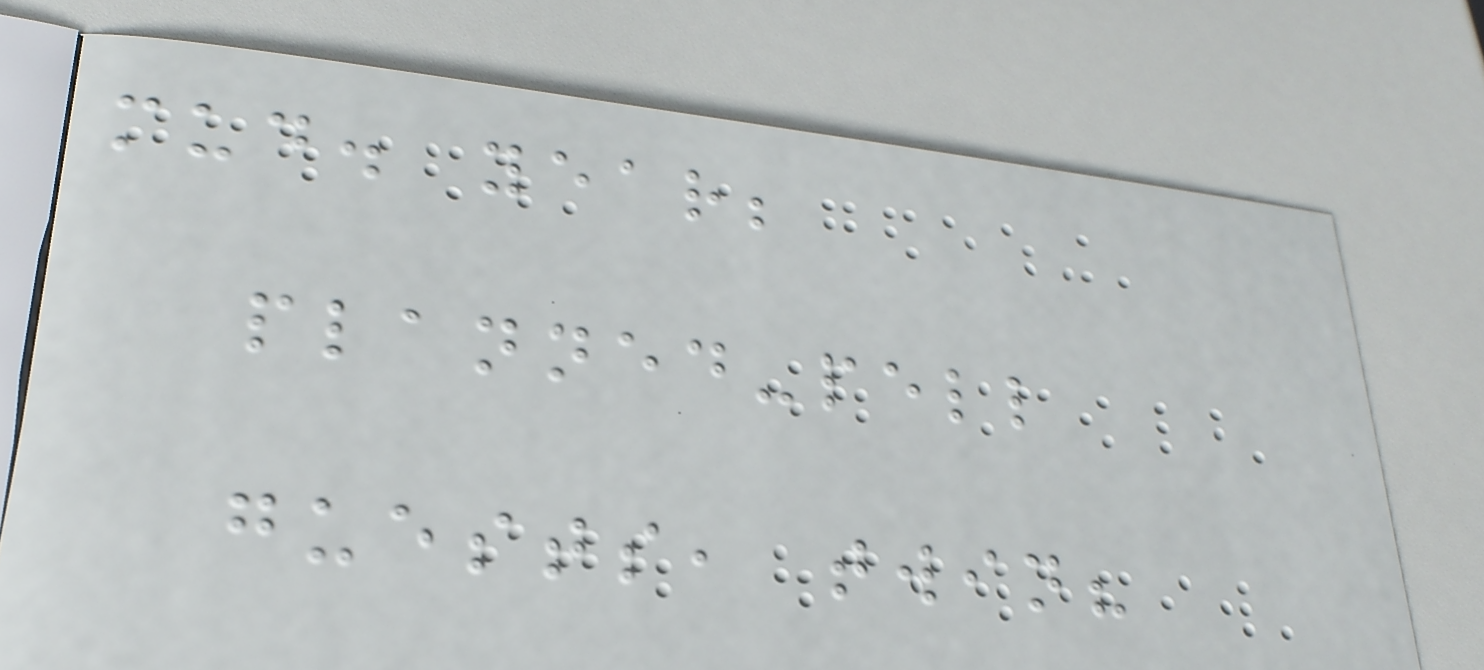mud. year;
planned-pell
guests, twin?
